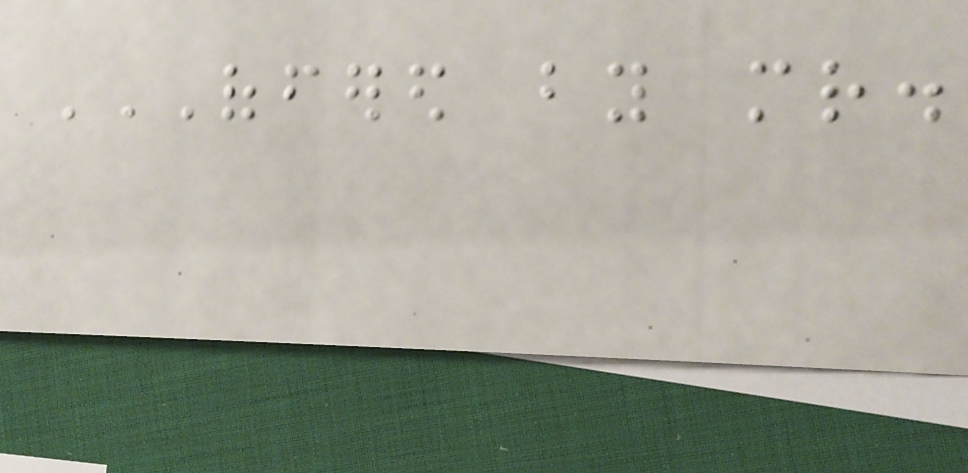OFFERED BY MR.
